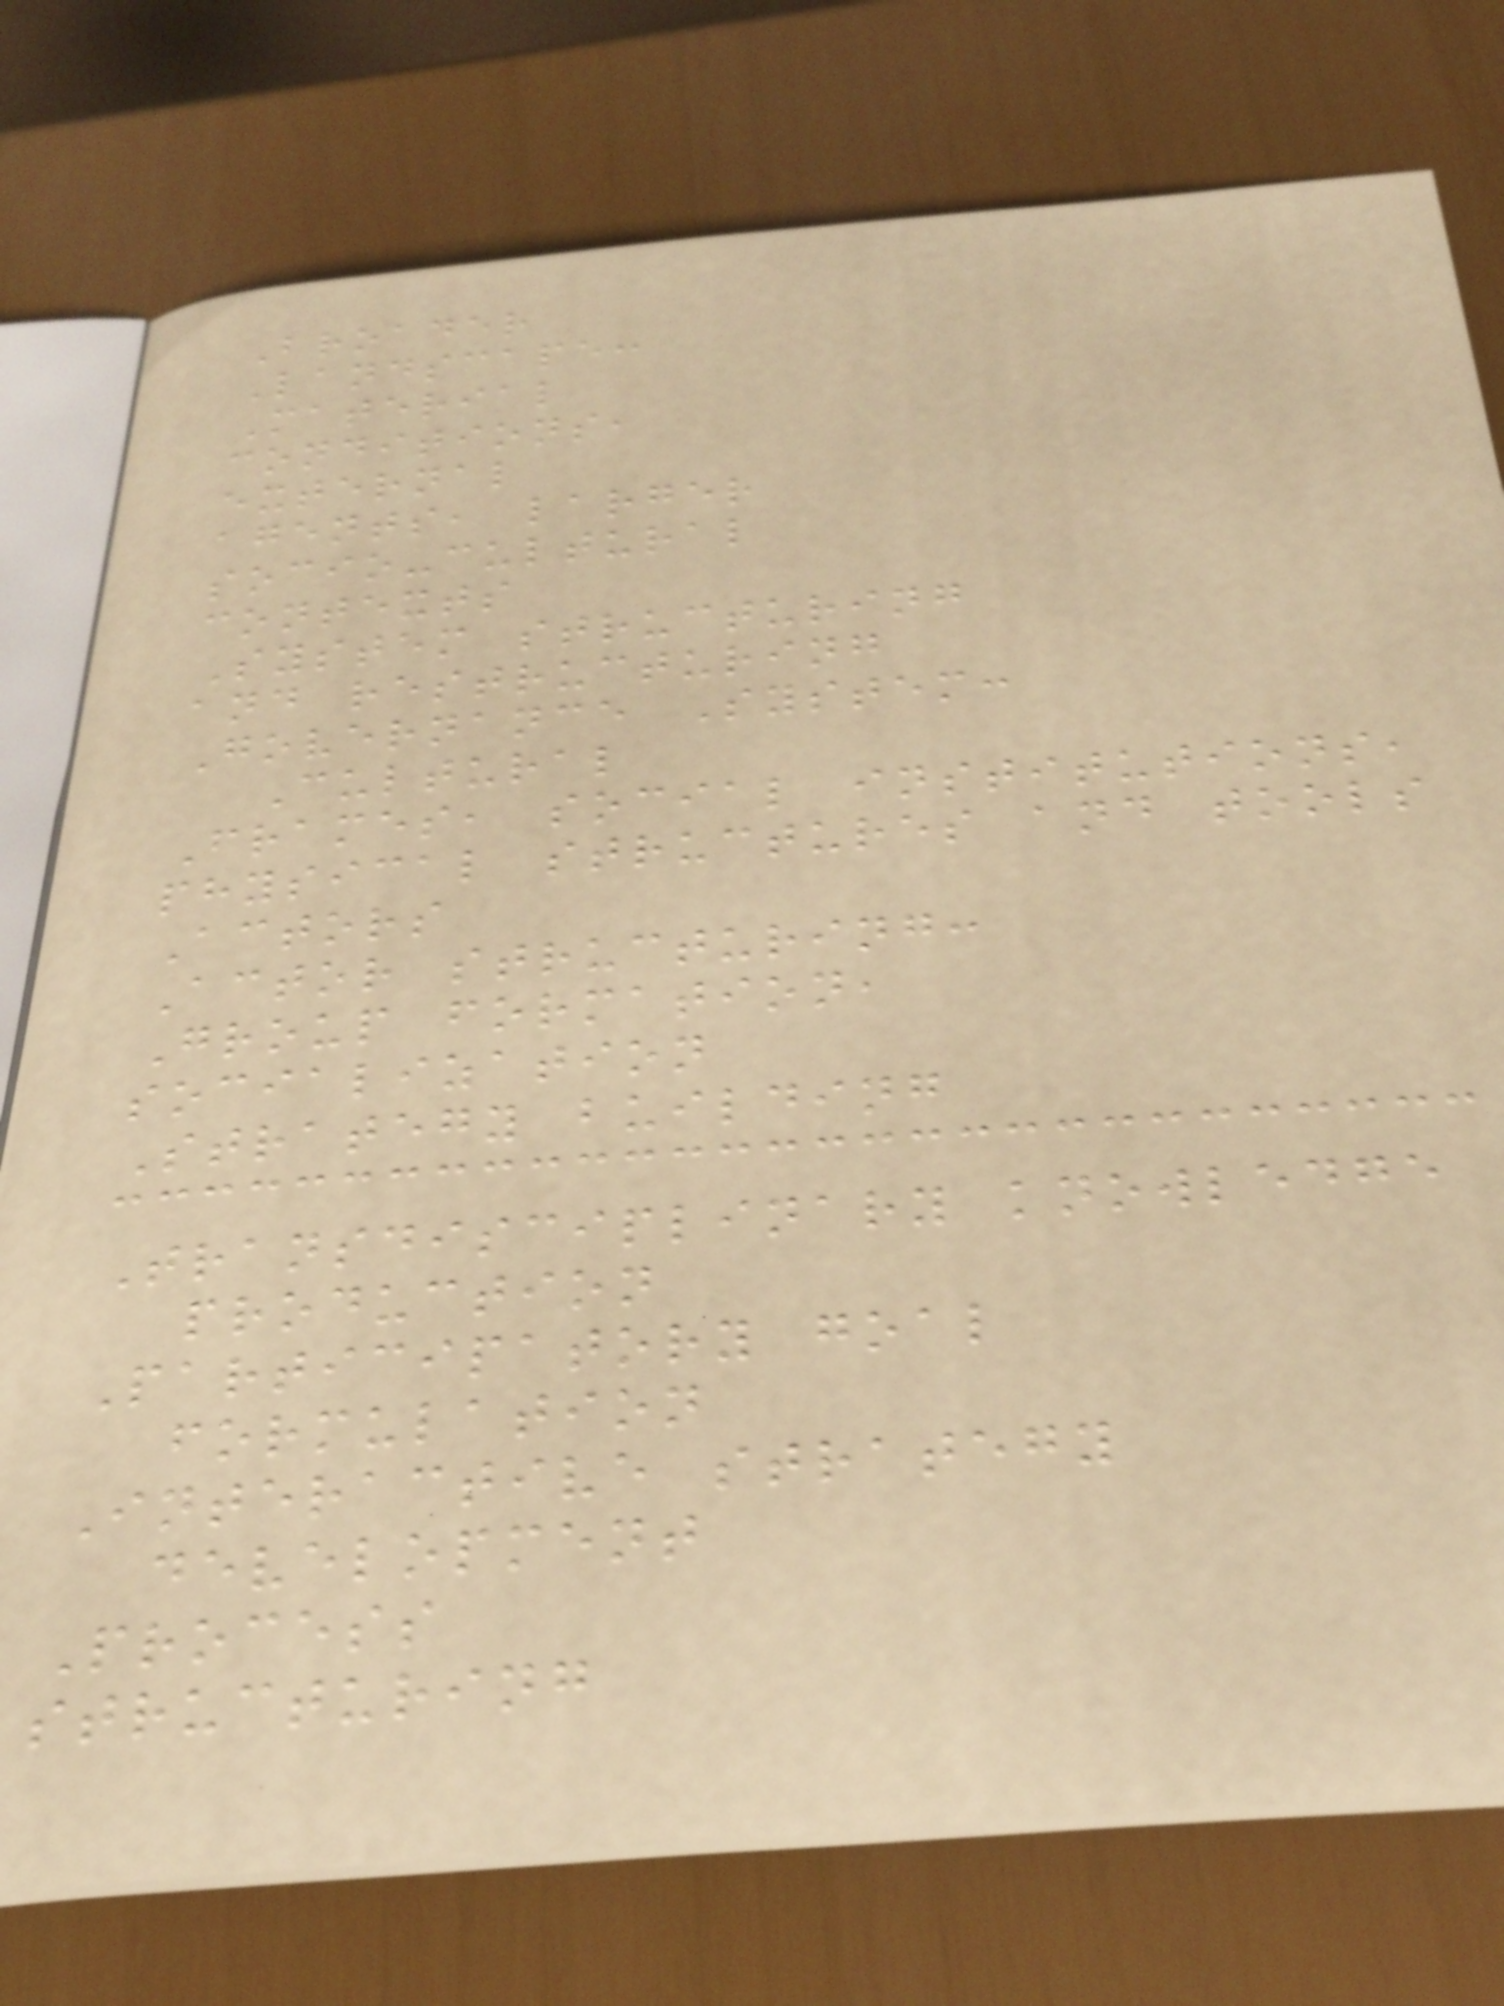Broader
Landscape:
Material
conditions,
external
agents, larger
socio-cultural
contexts
System structuring
and restructuring
Governance System:
Cultural
Frames, social institutions,
physical structures and tools
Actors
Actor structuring:
Group formation,
socialization
Strategy building
Transdisciplinary knowledge
production
Participatory goal
formulation
Interactive strategy
development
Process
structuring
